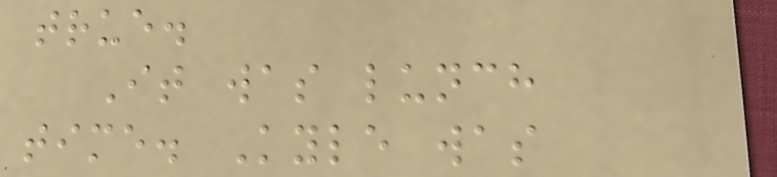true.
It was lunch
time. Kyle was
